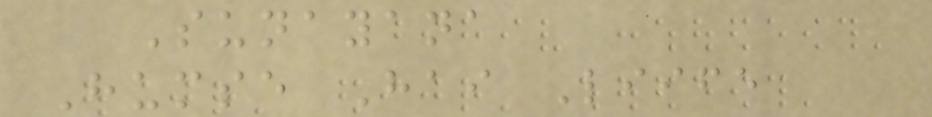Sunayana
Humse Hai Liife
